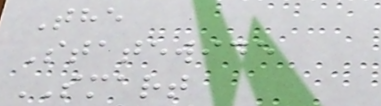The
Statewide
SMART
